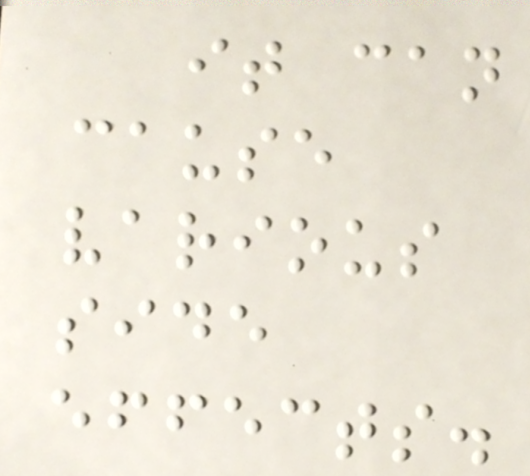it can
cause
various
side
effects.
